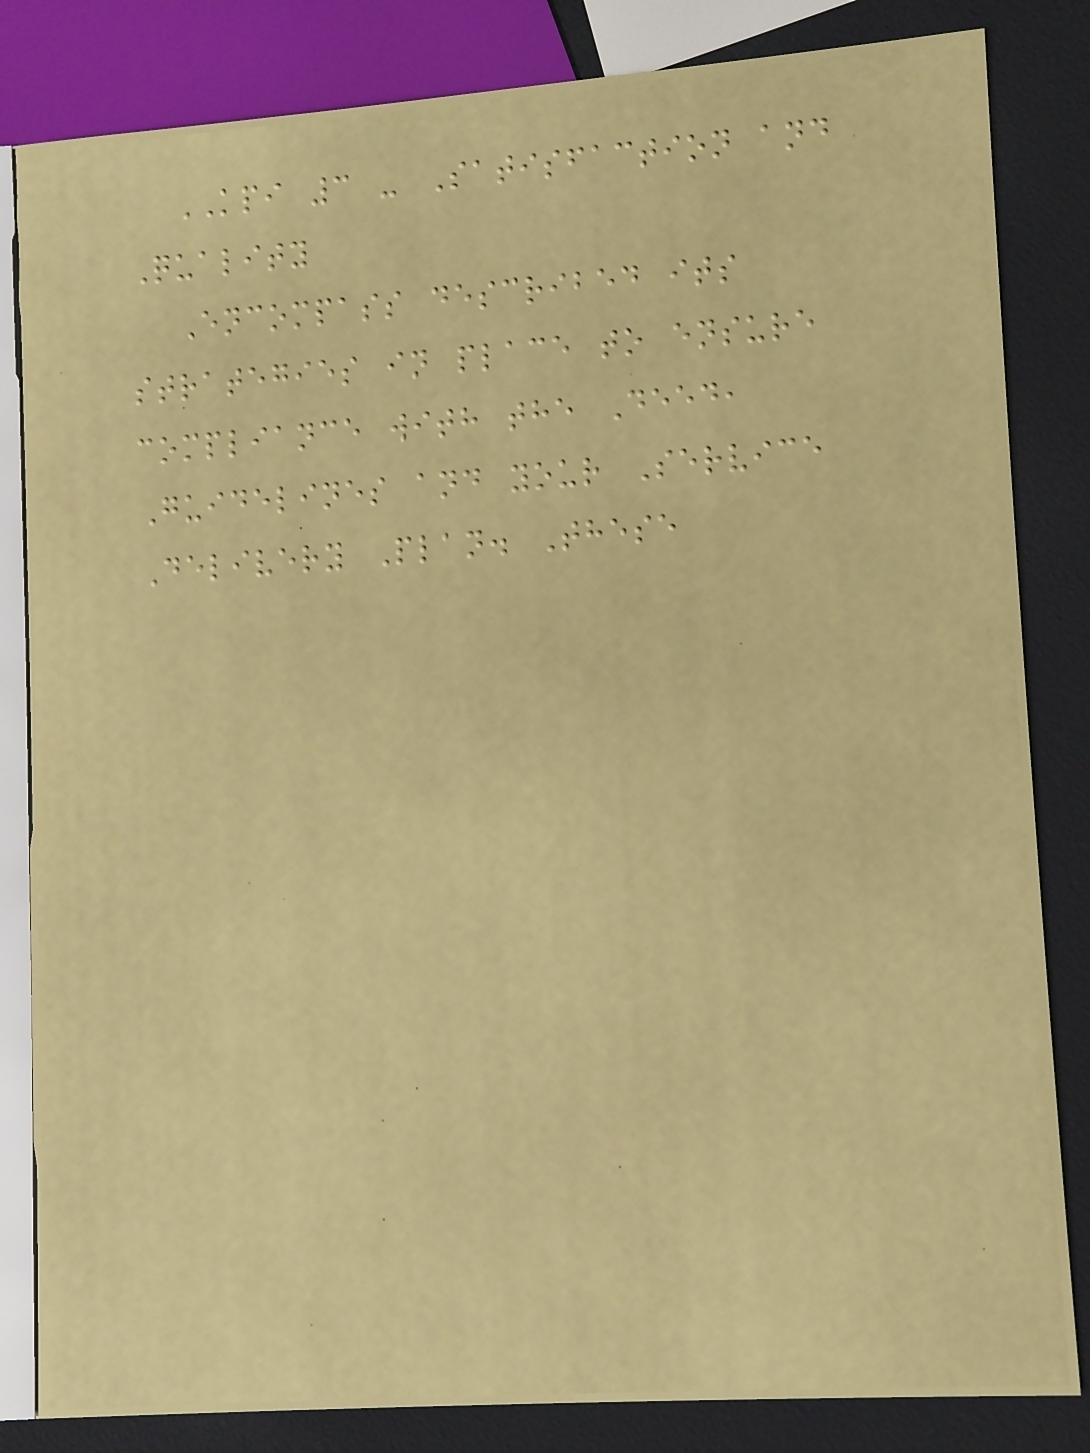KPI 3 - Satisfaction and
Quality
Encompass described its
strategies in place to ensure
compliance with the Deed,
Guidelines and your Service
Delivery Plan. These
